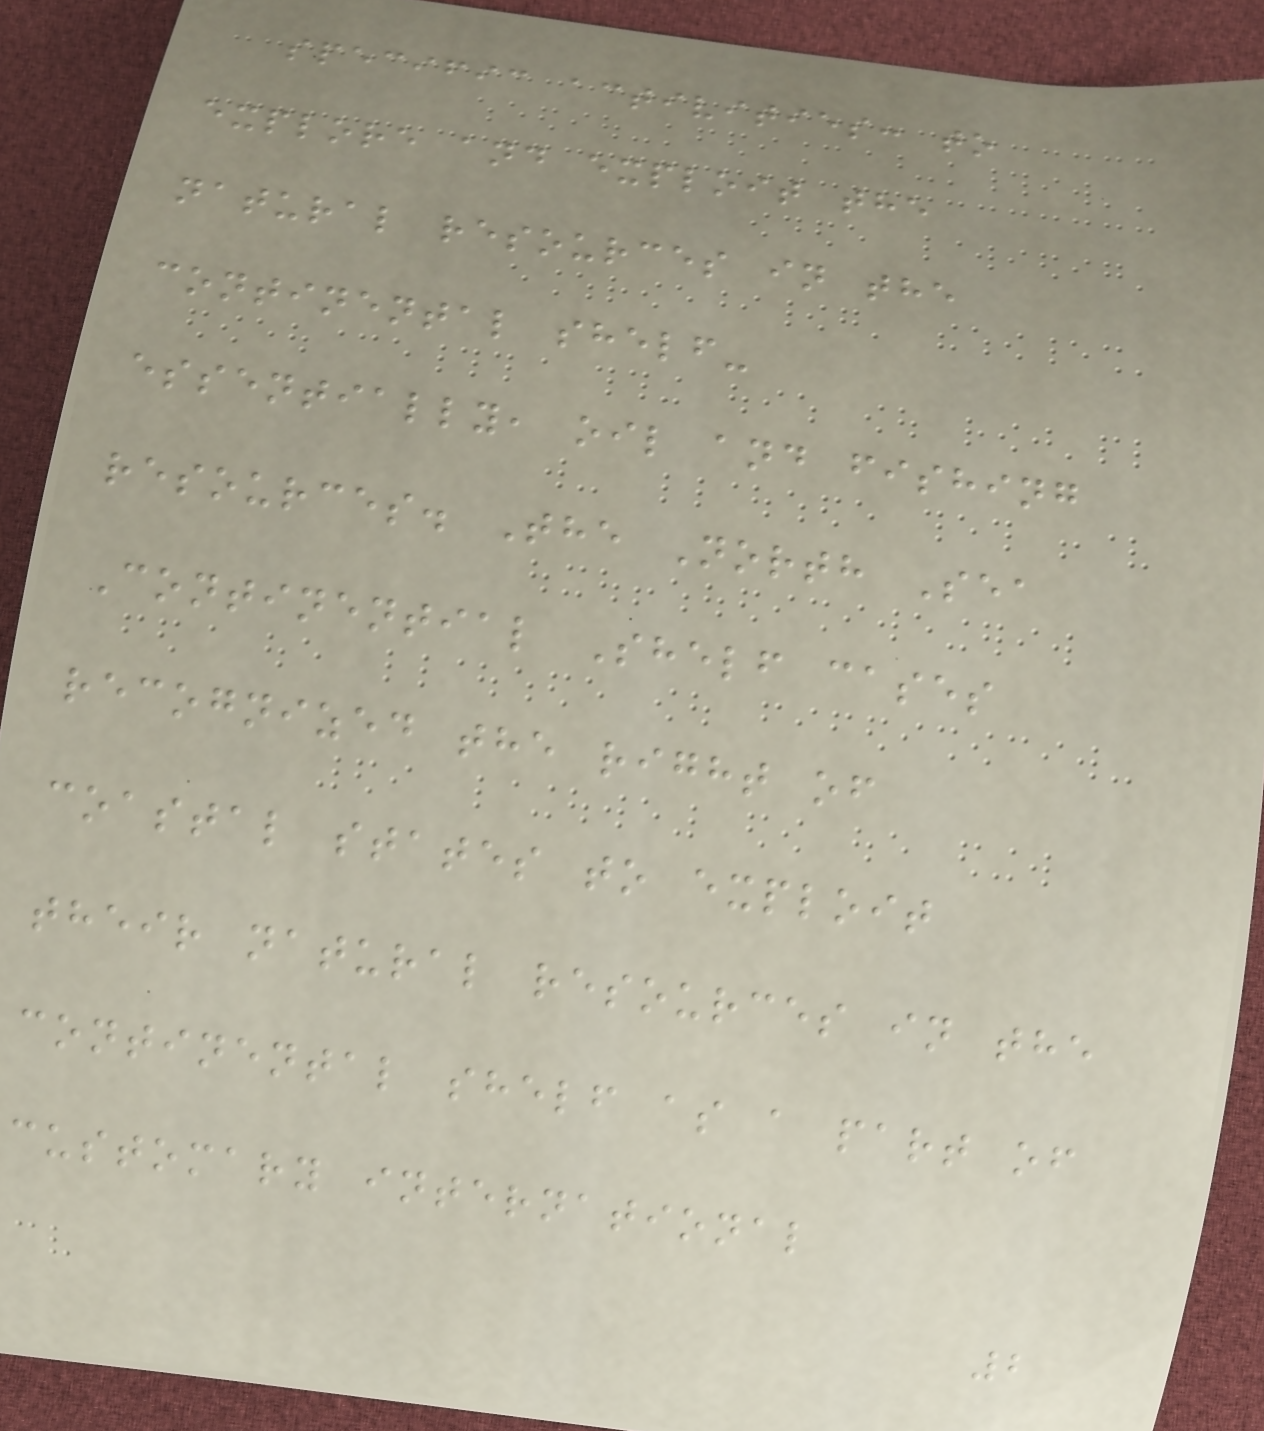specific activities: to
explore and exploit the
natural resources in the
continental shelf-
essentially, oil and fishing
resources. The North Sea
Continential Shelf cases
recognized the right of
coastal states to exploit
their natural resources in the
continental shelf as a part of
customary international
2
